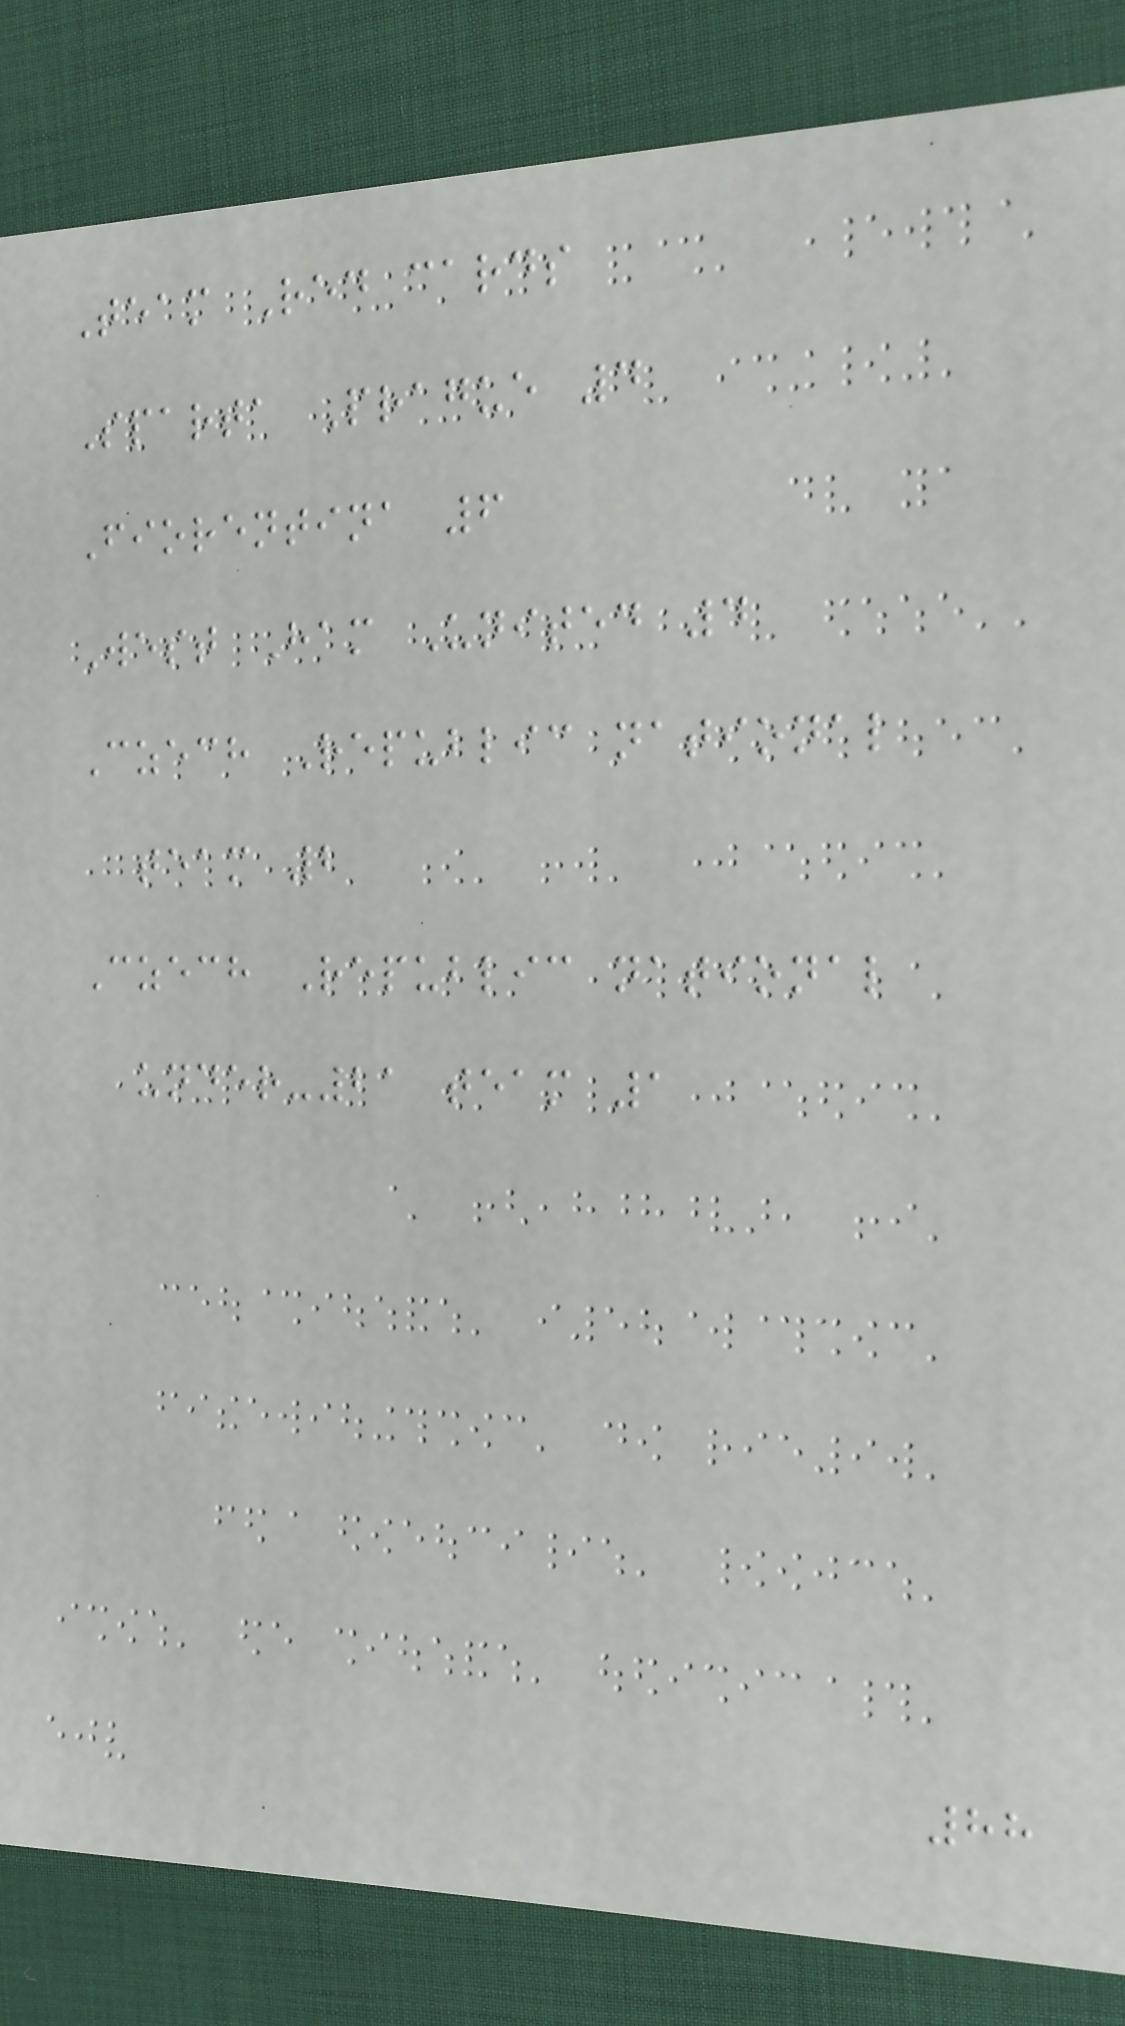Team Red cards
Sparta Prague 4
Fiorentina 6
West Ham United 4
Czech Republic national
team 2
Czech Republic national
under-21 team 1
88
